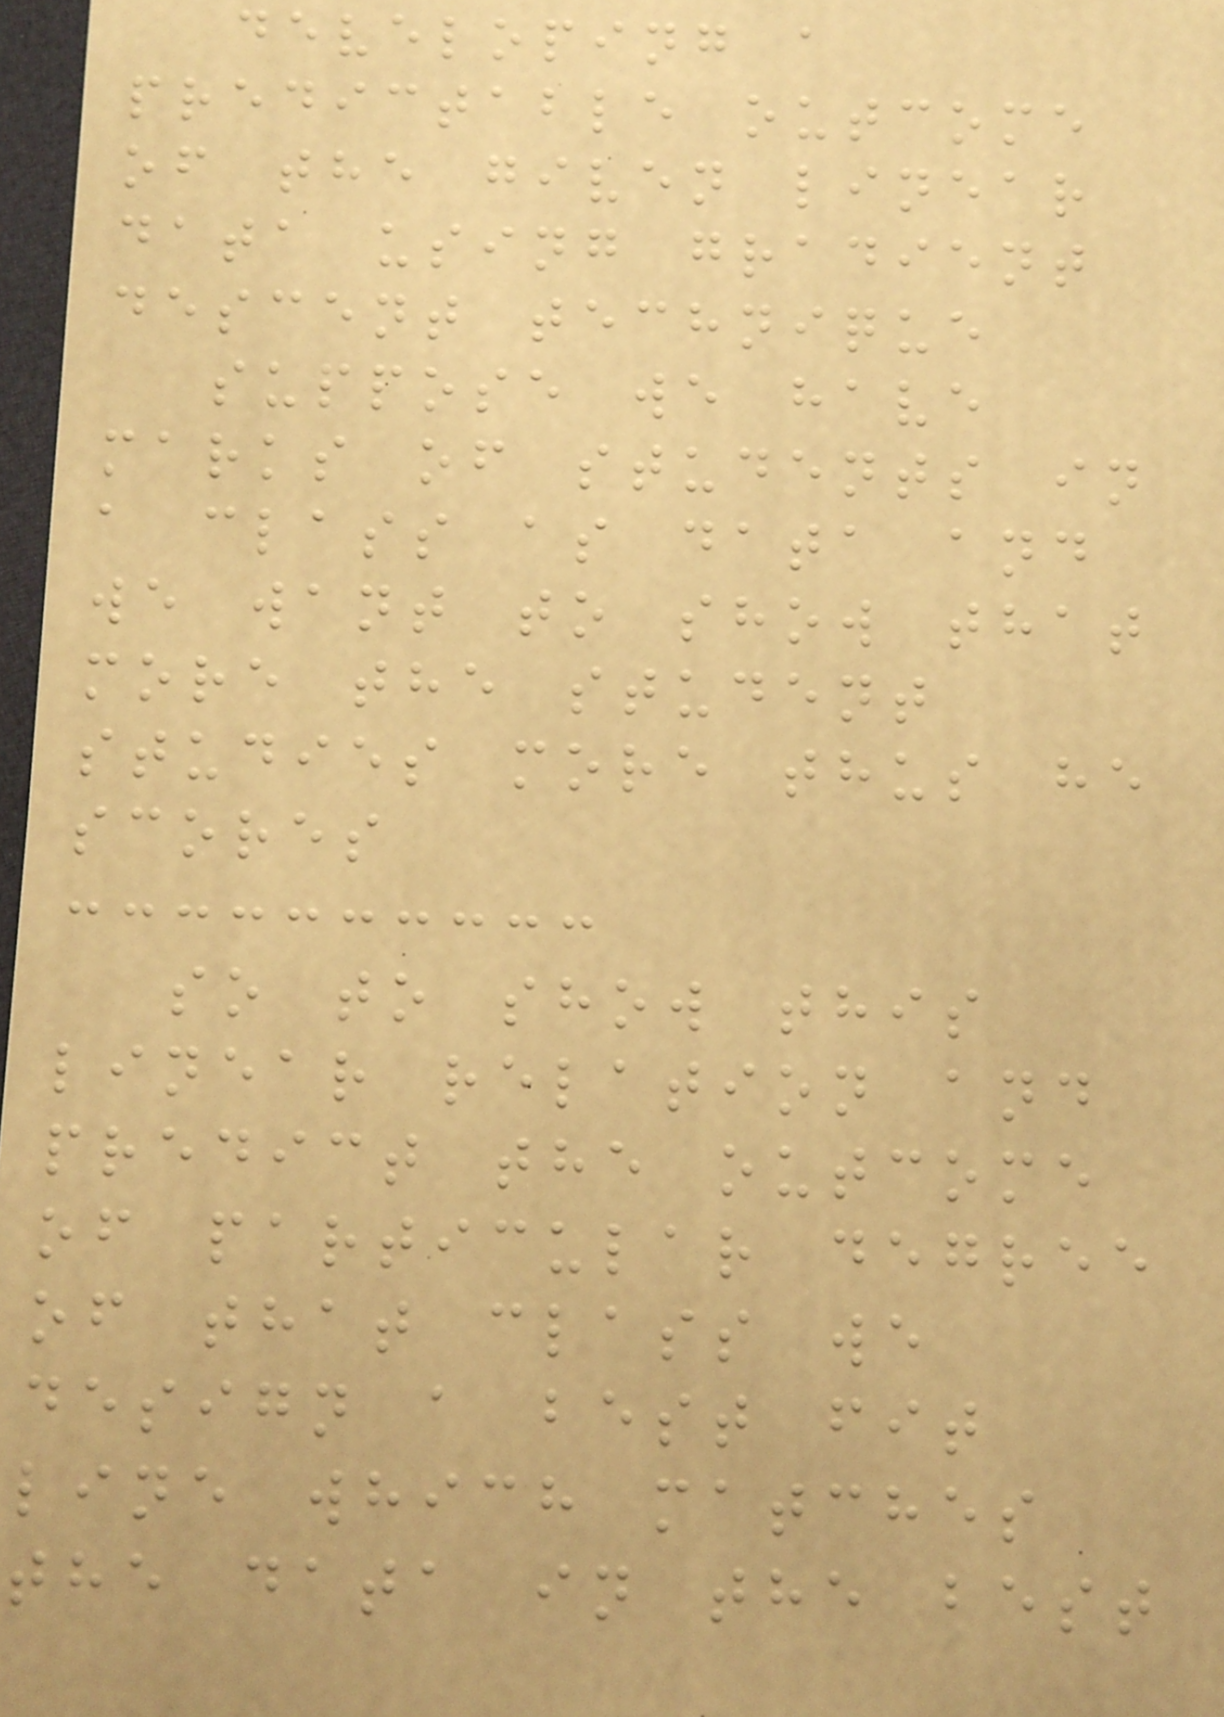developing a
predictable outcome
of the given linear
data using gradient
descent technique
suppose we have
marks of students in
a class as data and
we want to show that
more the student
studies more thus he
scores
so to show this
linear relation and
predict the outcome
of particular degree
of that class we
design a best fit
line which matches
the data in the best
